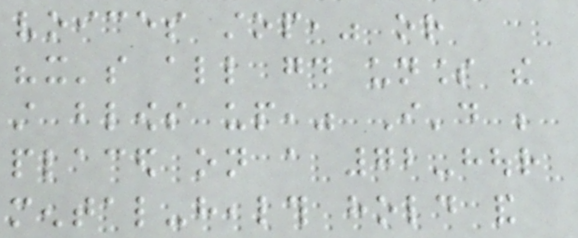voices stop," or
"it's all good unless the
still blows up," I'd be
placed on a 72-hour
mental-health hold and
